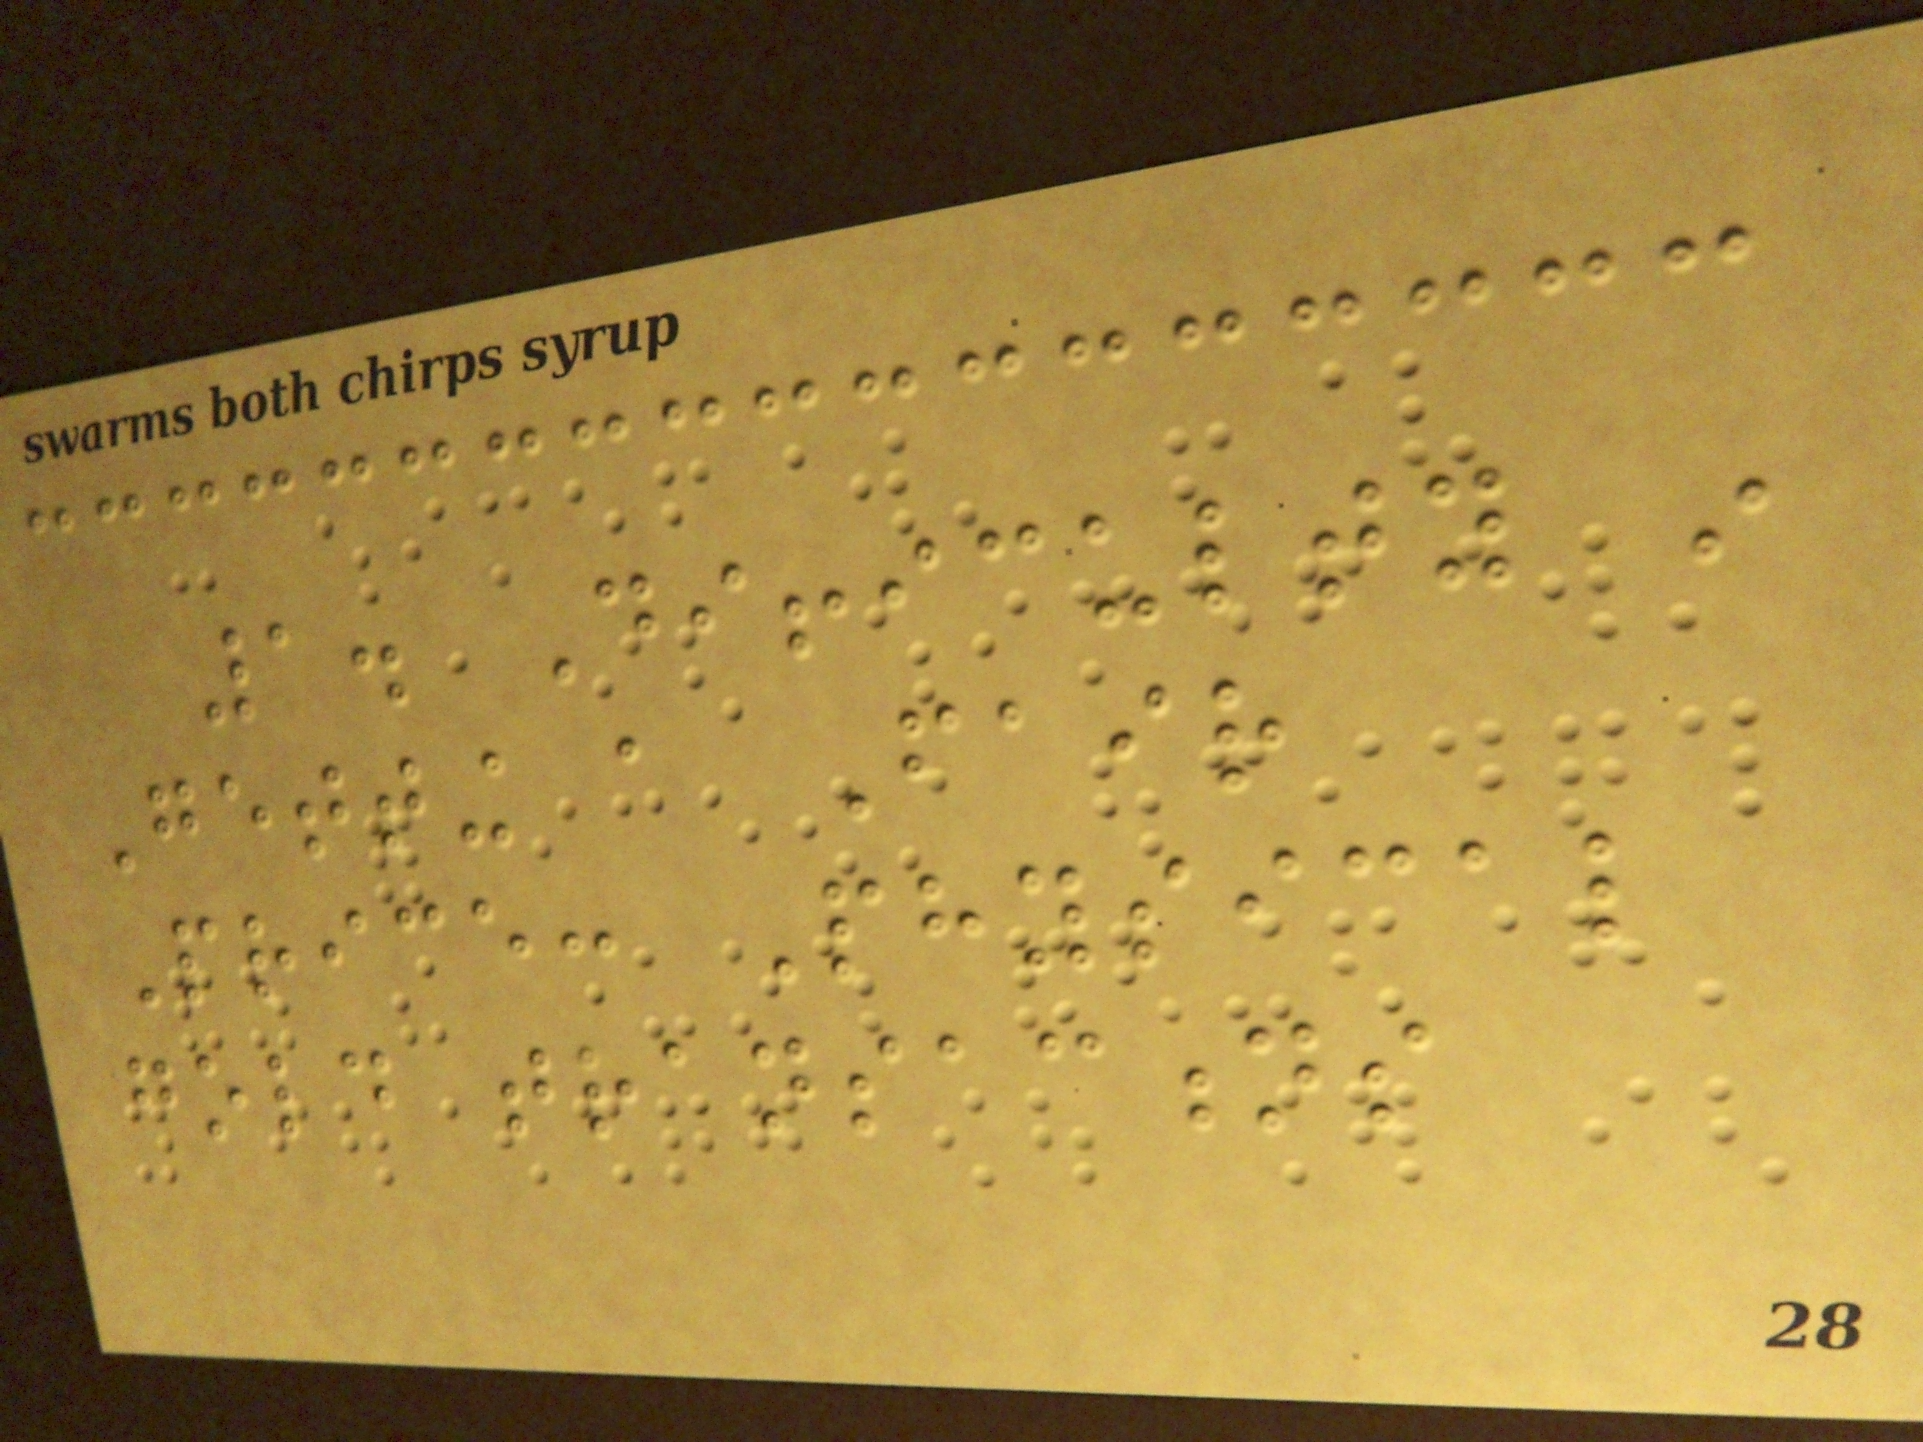1. Difficulty in
Getting a Fair
Price: Physical
gold transactions
